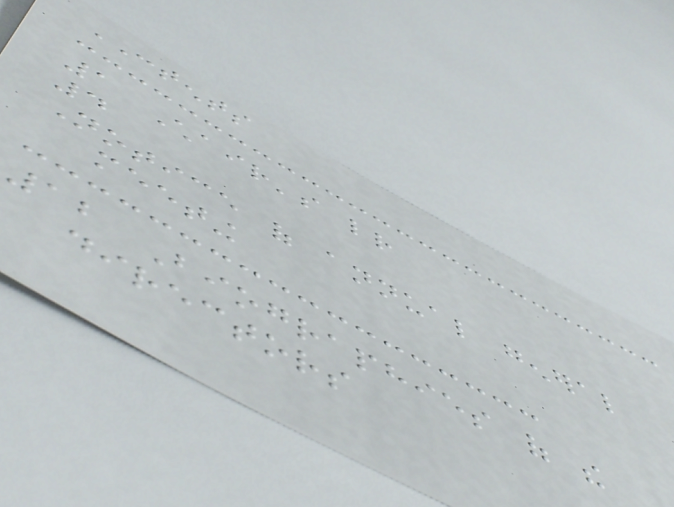CONTENTS
1 Chair's letter
4
Notice of annual general
meeting
12 Biographies of the
directors
